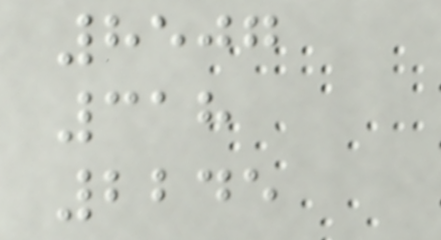8507
318
2245
